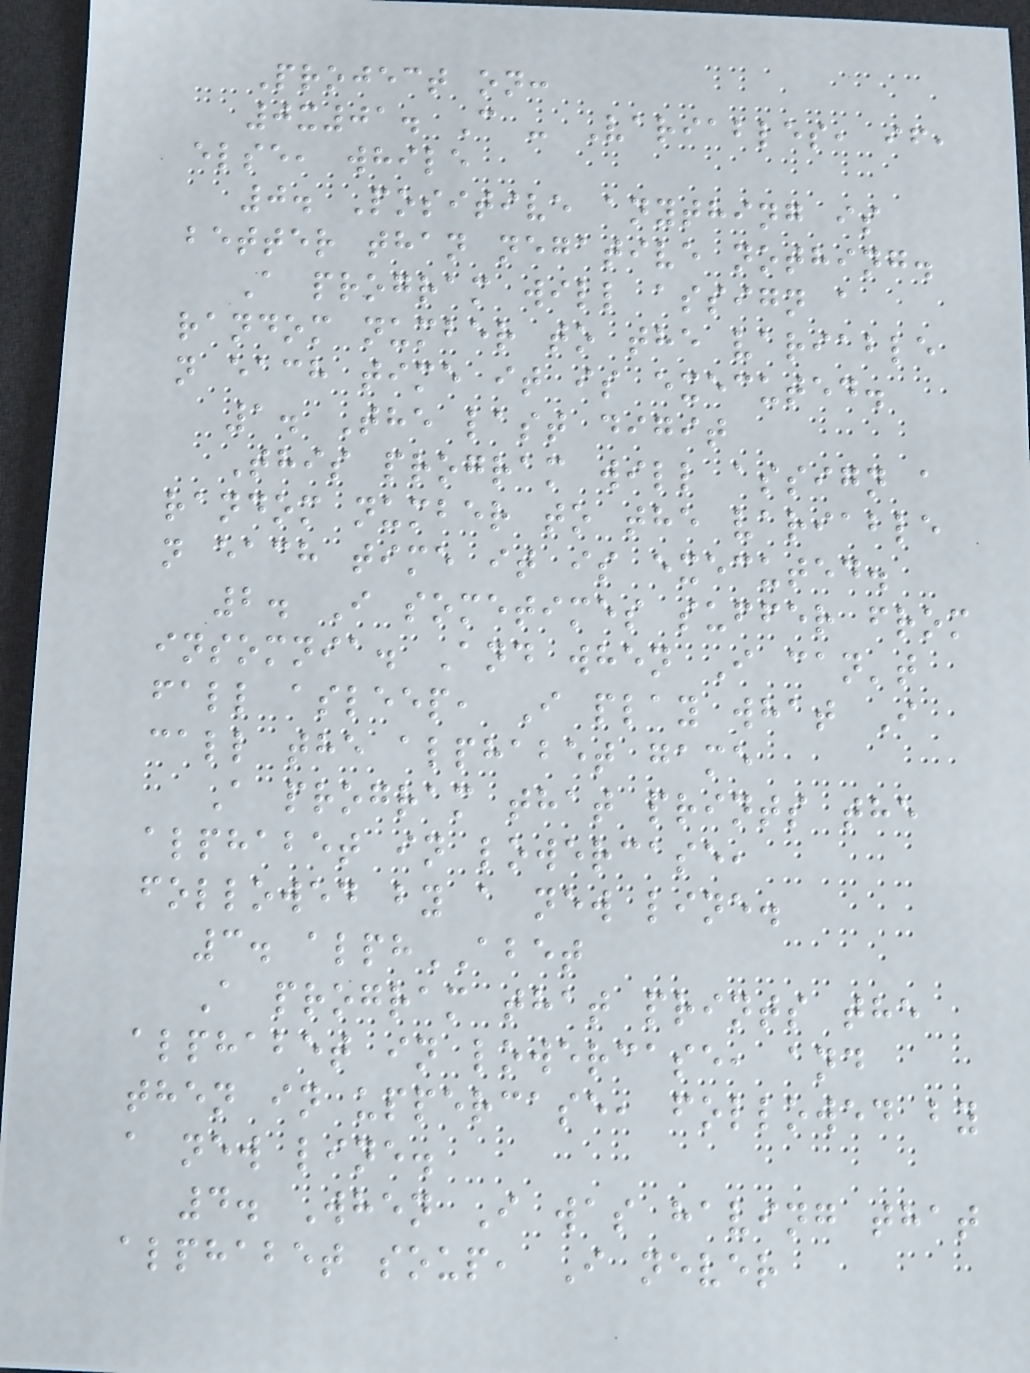Project on:
0x01. C - Variables, if,
else, while
0. Positive anything is
better than negative nothing.
A program will assign a
random number to the variable
n each time it is executed.
1. The last digit
This program will assign a
random number to the variable
n each time it is executed.
2. I sometimes suffer from
insomnia. And when I can't
fall asleep, I play what I
call the alphabet game
A program that prints the
alphabet in lowercase,
followed by a new line.
3. alphABET
A program that prints the
alphabet in lowercase, and
then in uppercase, followed by
a new line.
4. When I was having that
alphabet soup, I never
